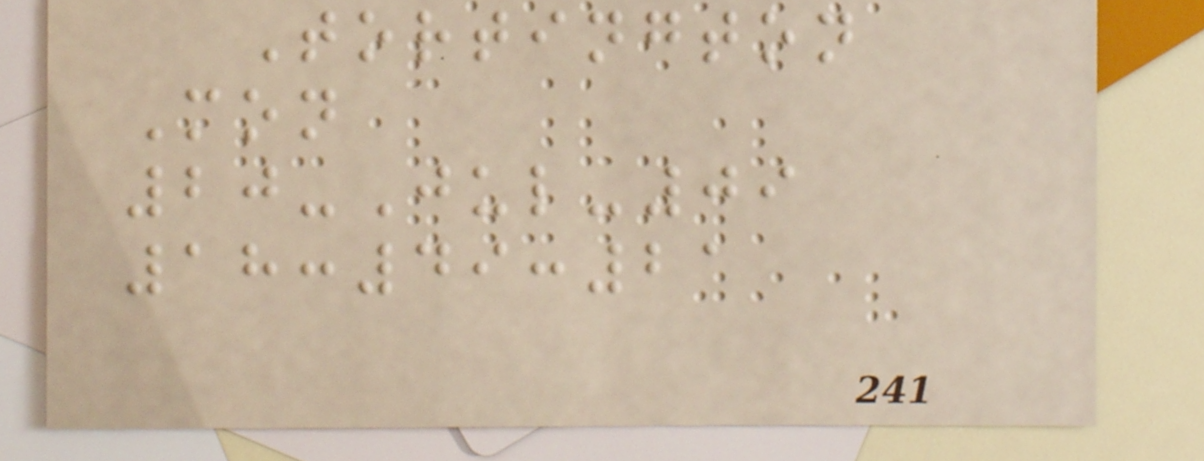Tortington
Mon
20-Jul-09
18:49:21
